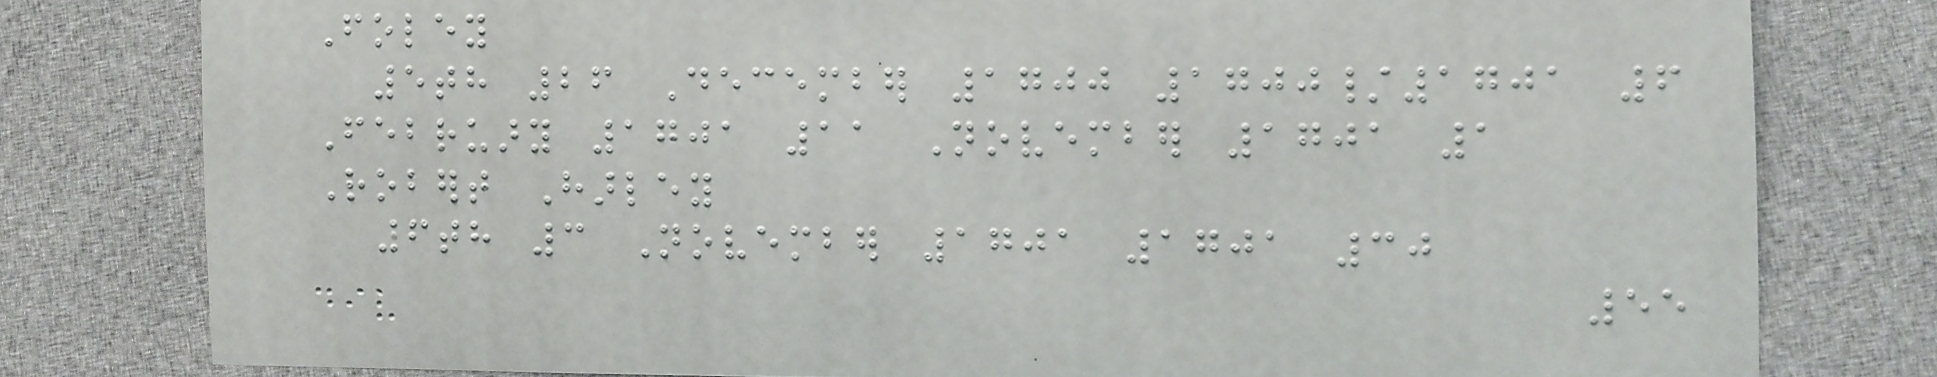Foley
5th 26 December 1700 1700/1701 6
February 1701 11 November 1701 1
Robert Harley
6th 3 November 1701 1701 30
55
